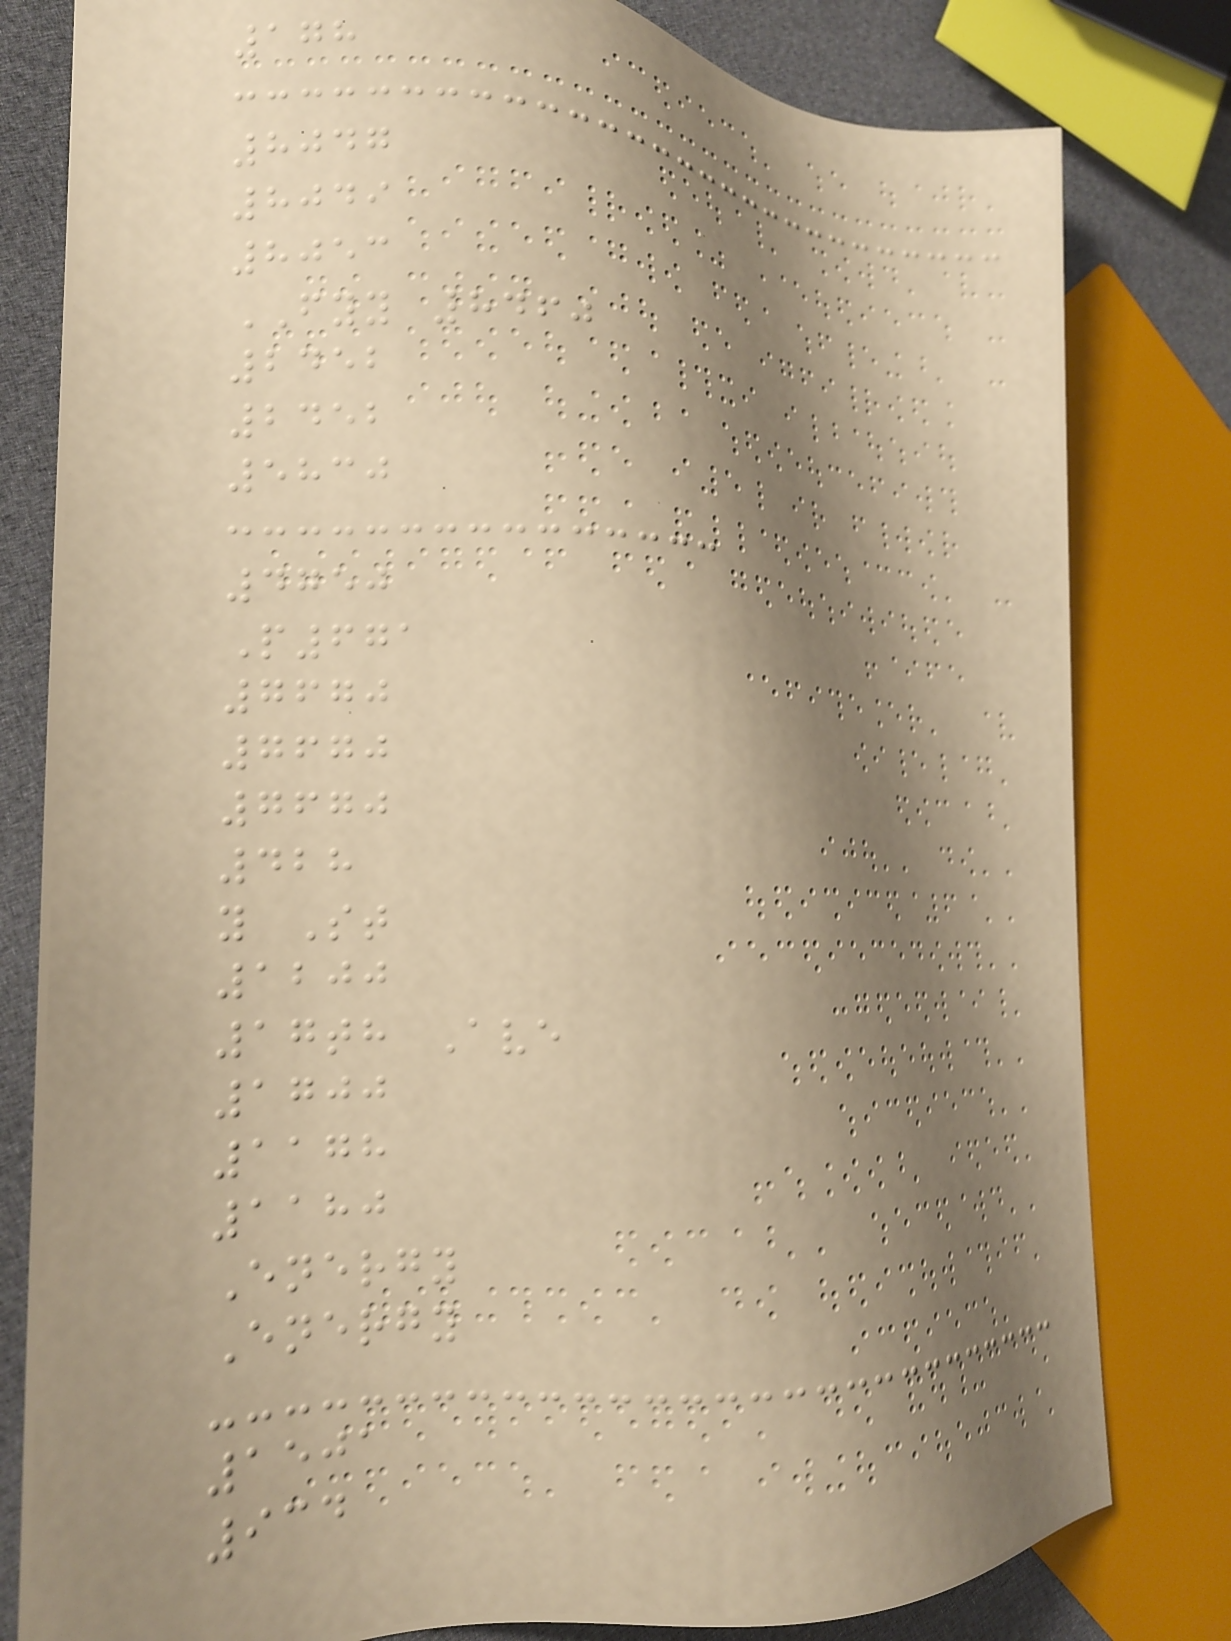178
8047
8049
8053
FYY 8460
2452
2452
5830
4750
P671
7670
7670
7670
428
y St
1200
17th Ave
1700
1178
1180
Energy
Energy
1501
934
